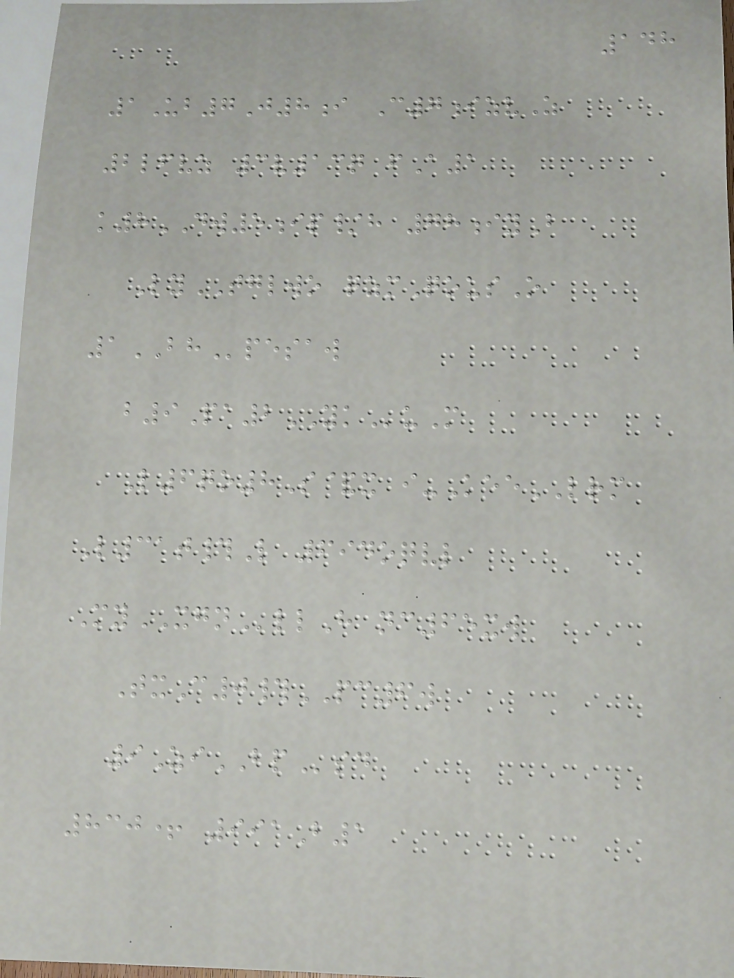148
1Ub7J8i C7izvZ
2lfvz 3v13q fA1
k8DW5ip/h 78iyB
LyTGLWO qzmQousO
1BHpesaw
b9Pa2YKuM
L6qo8S&x i-KeeLRM
L31t#L 694oqvl
MyXGNllH nc65xw
TxC0#PC6w
9ZiBPsd
830+ 991B1
